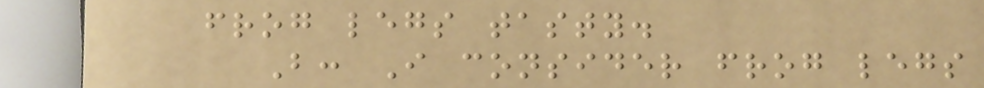frog legs tasty.
B: I consider frog legs
